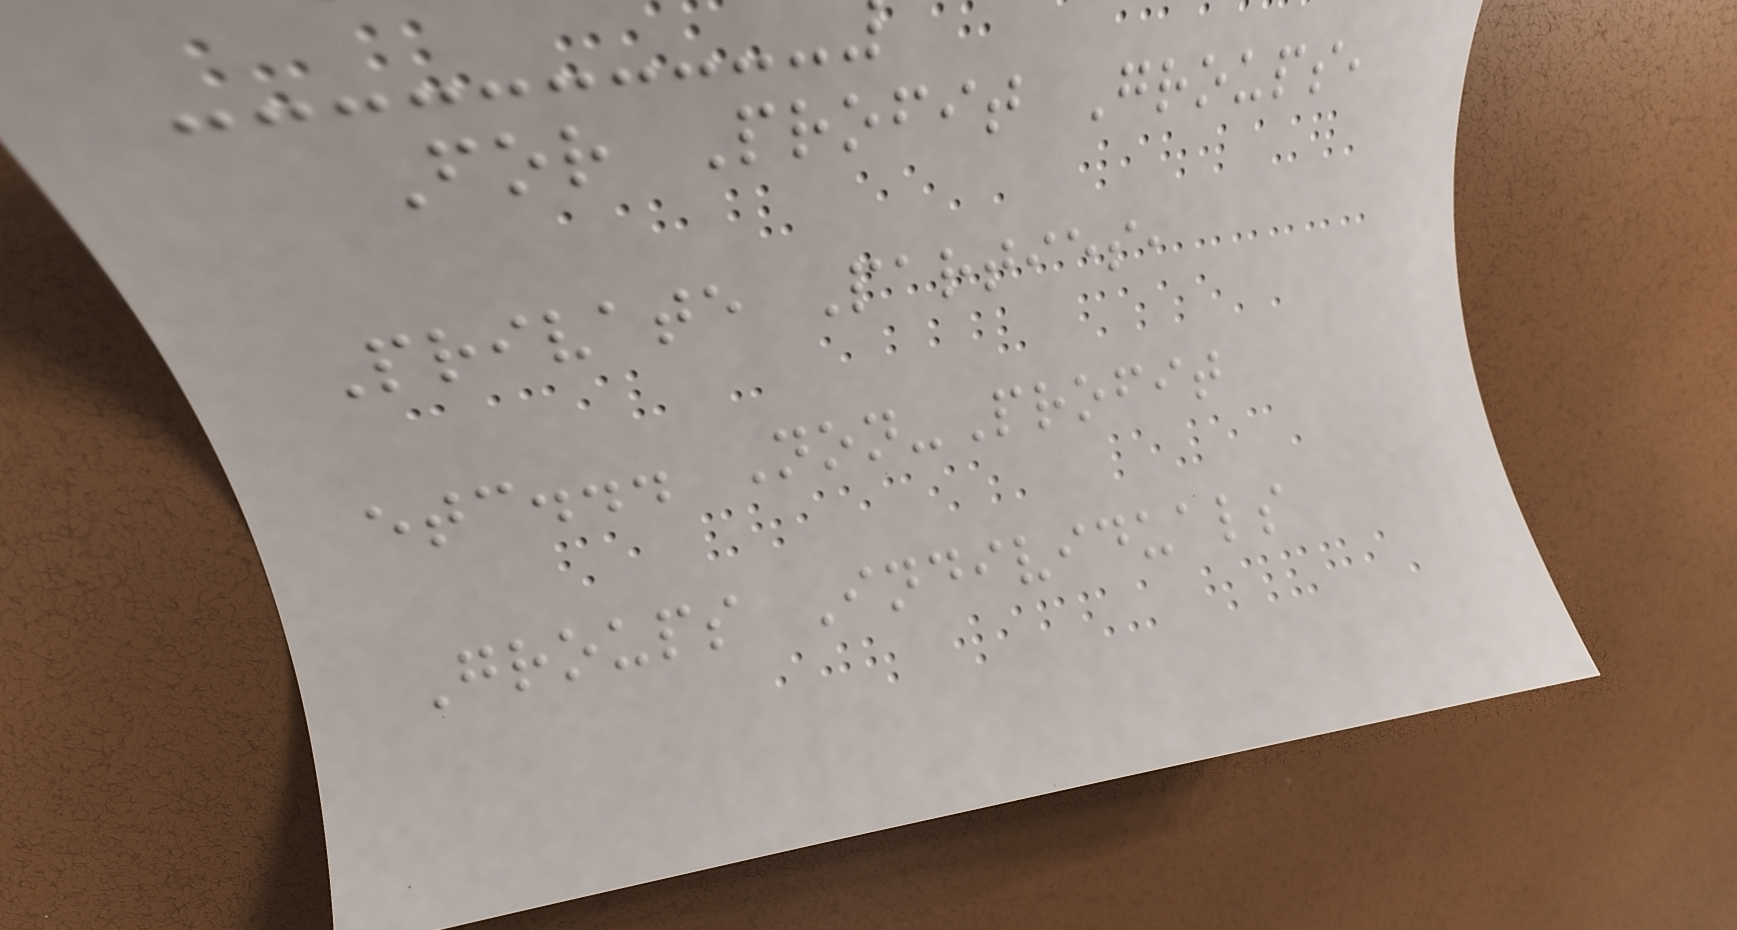For Profit Groups,
Private Parties,
etc... Non-Profit
Groups Individuals
